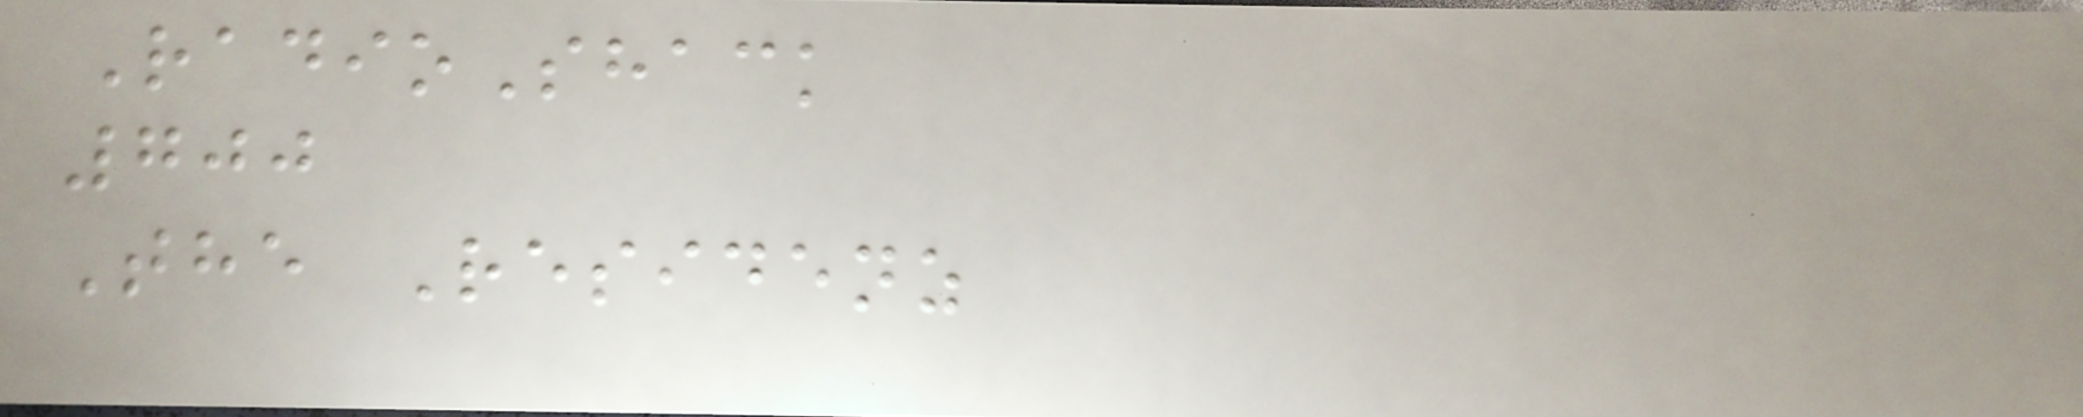RadioShack
700
The Residenz
